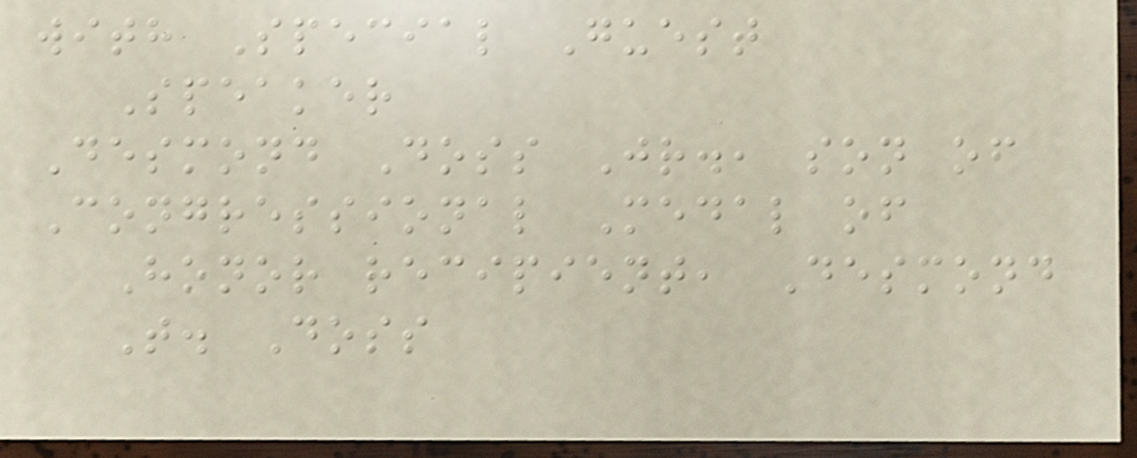with Special Guest
Speaker
Desmond Doss Jr., son of
Congressional Medal of
Honor recipient, Desmond
T. Doss
